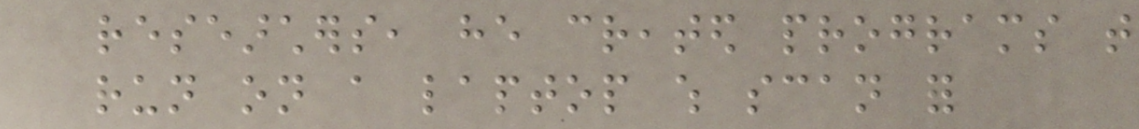researchers, he created programs that
run on a laptop which scan for
